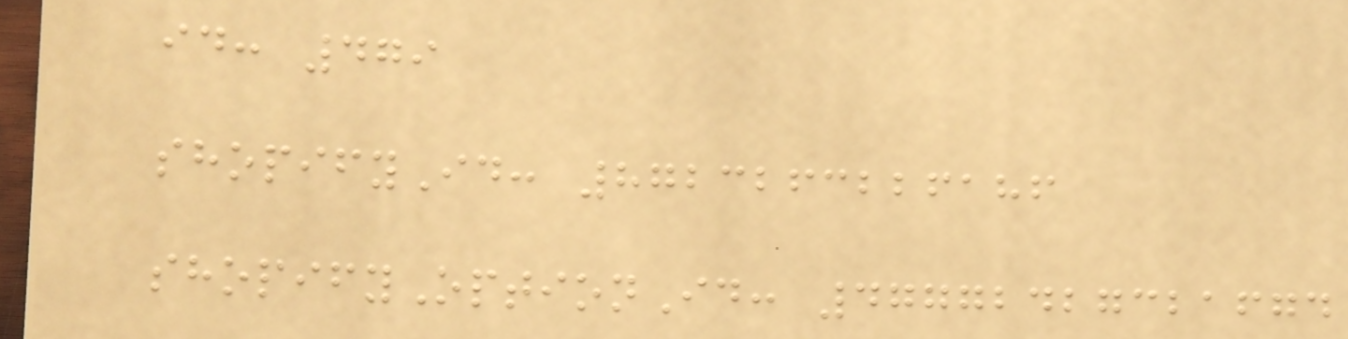id: 479
shopifyId: 8723263226186
shopifyOptionId: 47772427321674
